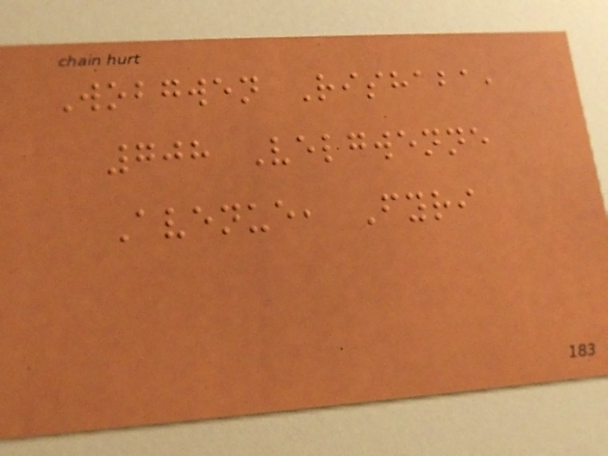Wobgwen Rishaba,
708 Velgwenne
Avenue, Fyri
